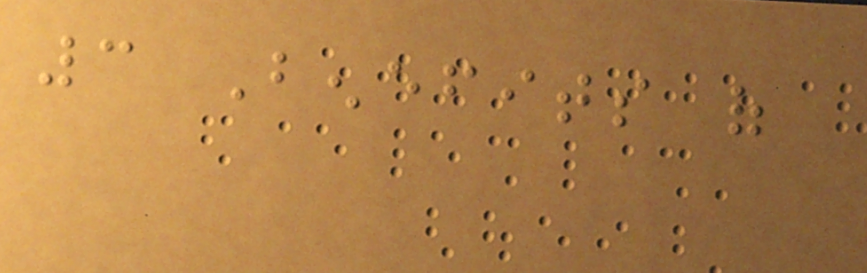3 Benefits of
